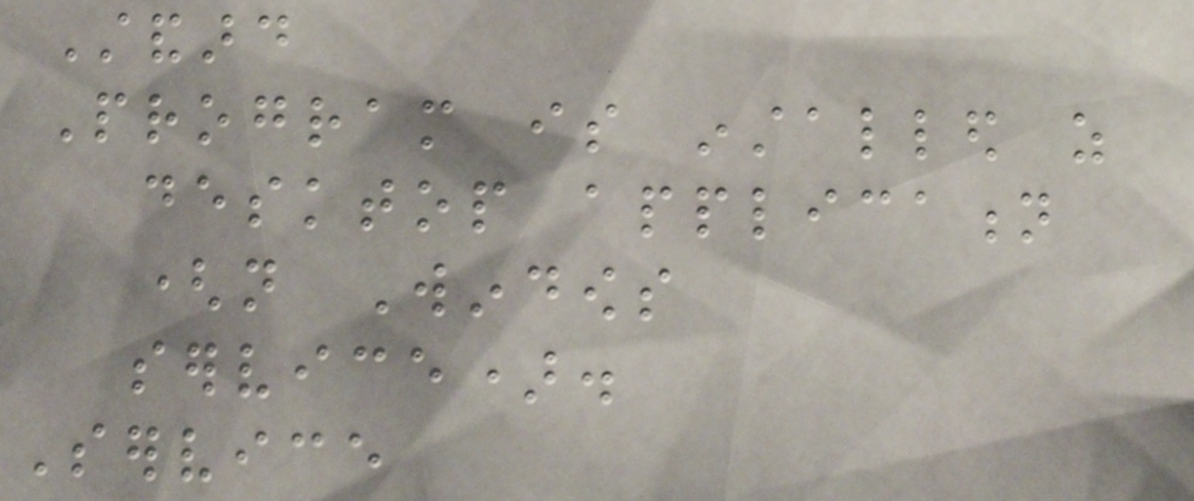Standard
Program is installed as
desktop application
(not Windows
service).
Service
